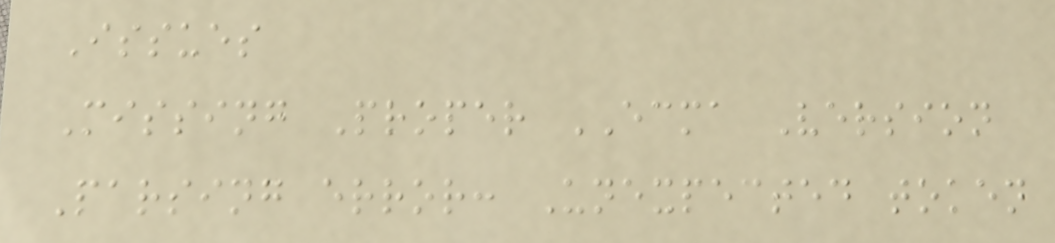Issues
Missing Proper ECMA Version
Parsing error: Unexpected token
